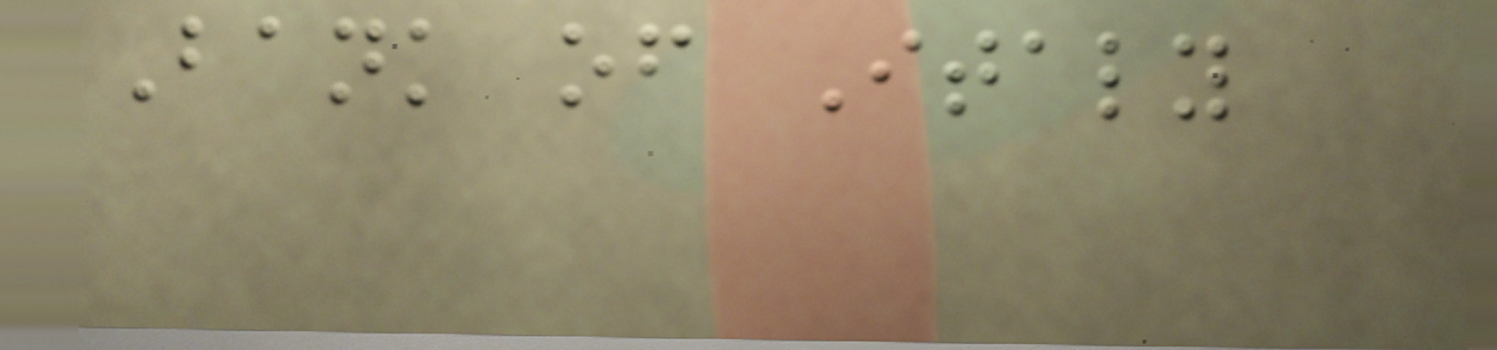Bank of Italy
